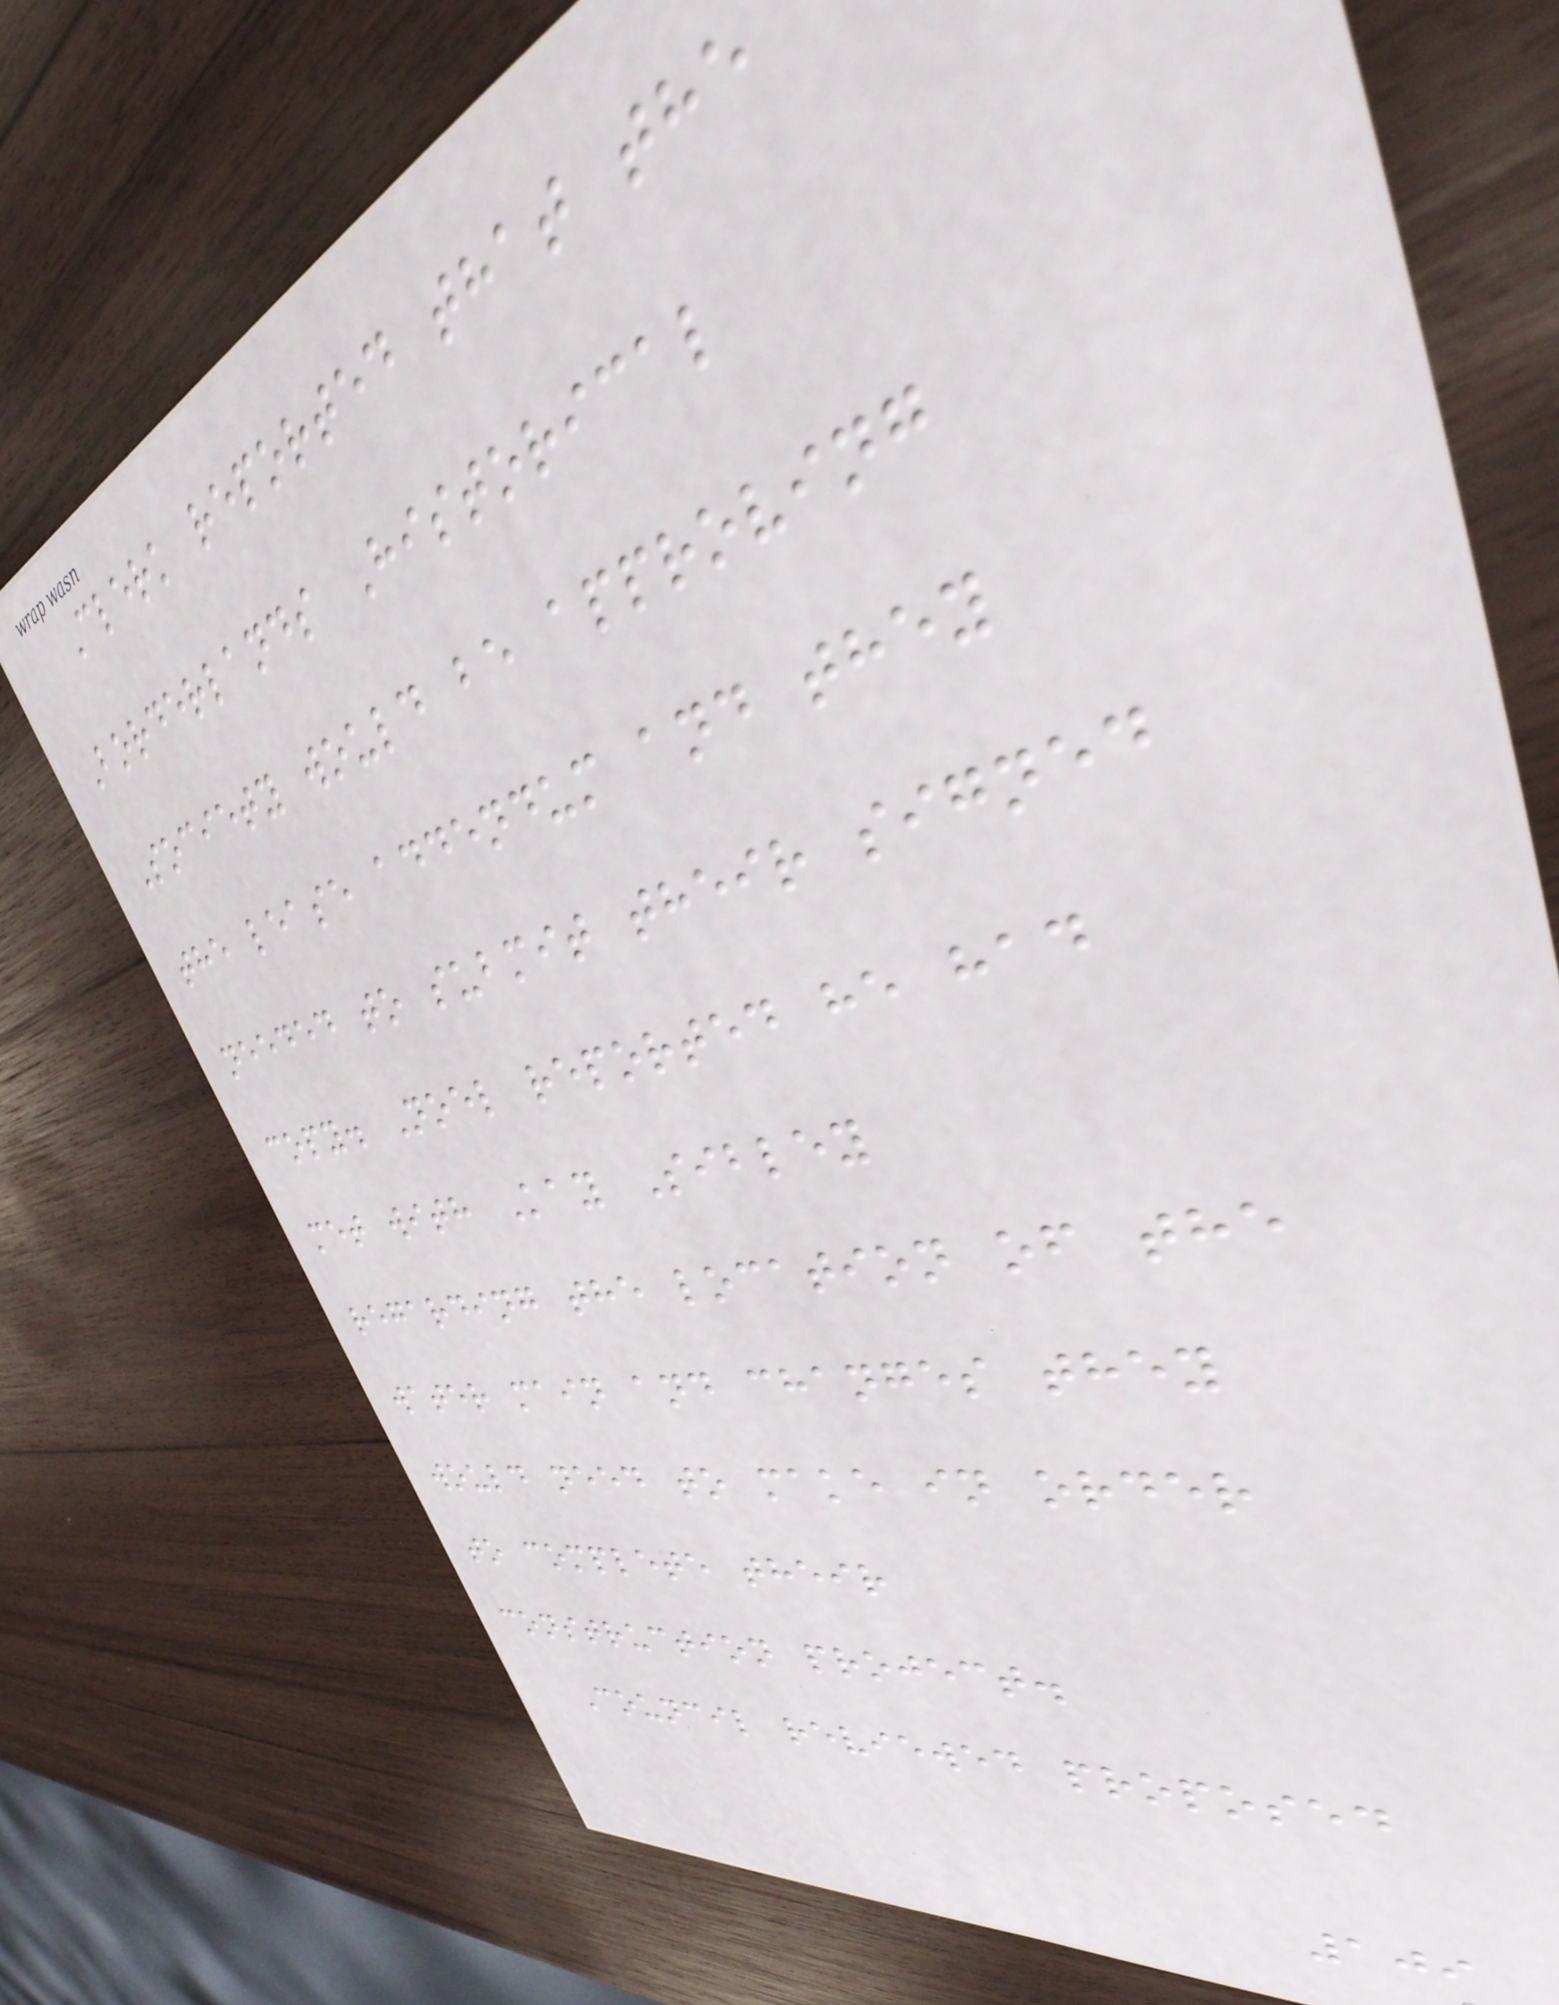Clerk reported that the
Borderlands Historical
Society would be approving
the lease addendum and they
needed to submit their signed
copy. Noel reported he had
met with Kay Sibley
regarding the location of the
water main and changes they
would need to make in order
to complete their
construction project.
Council reviewed proposed
109
